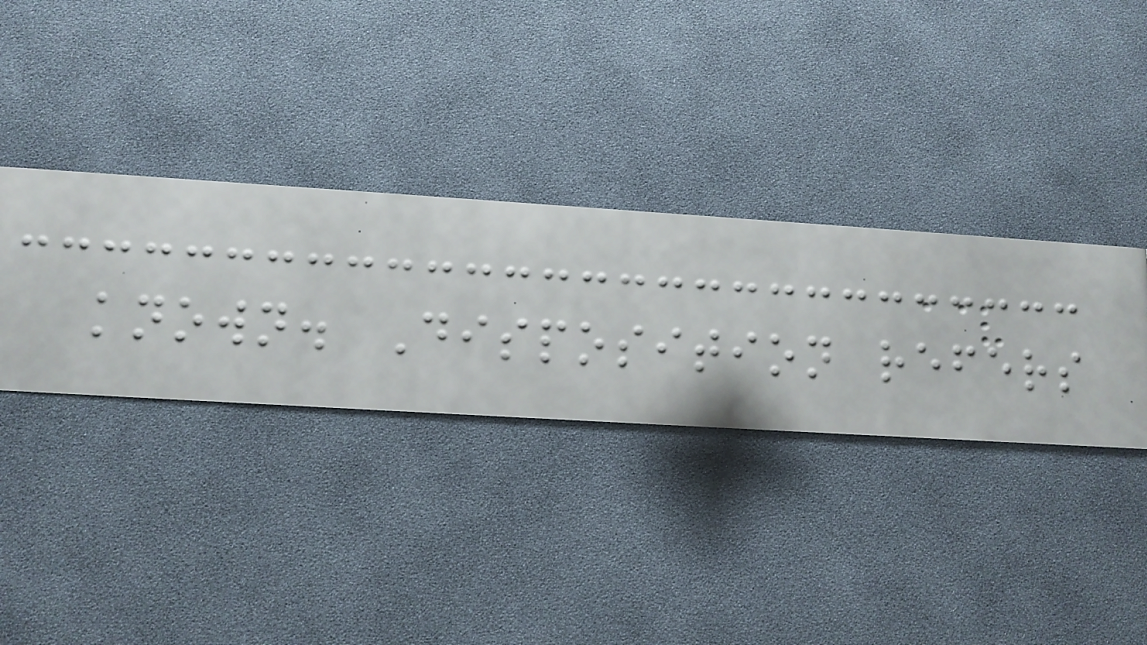known. Disposition refers
